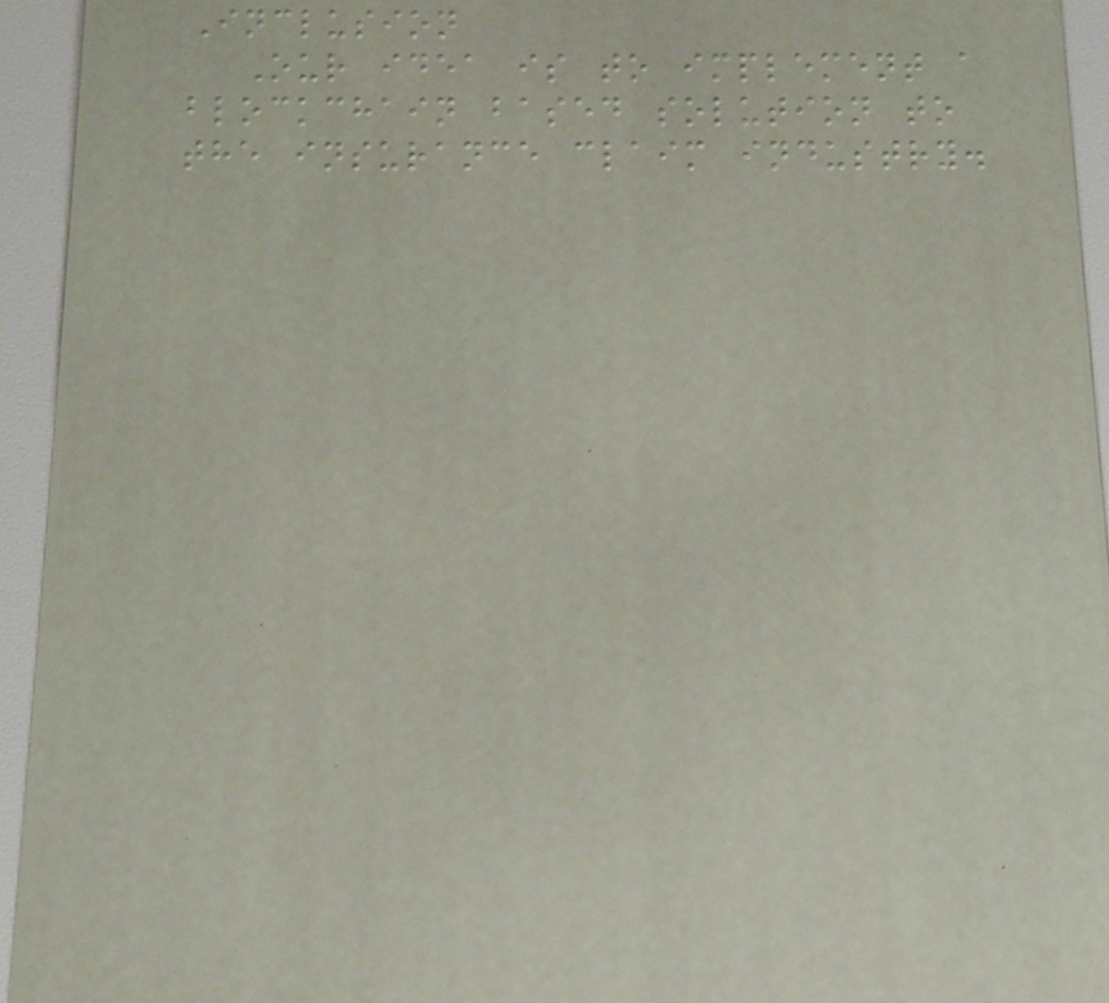Inclusion
Our idea is to implement a
blockchain based solution to
the insurance claim industry.
